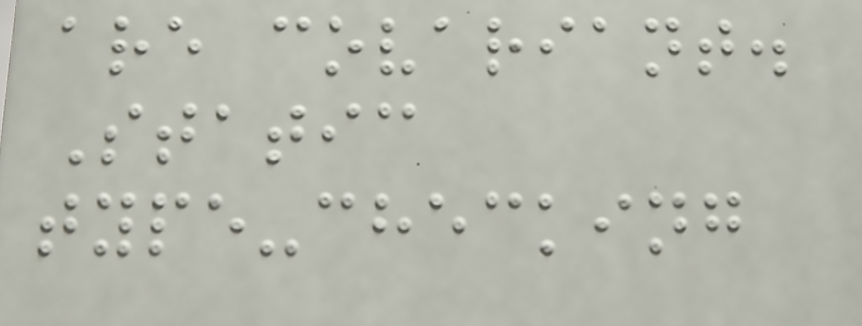are covariant.
Static
type-checking
